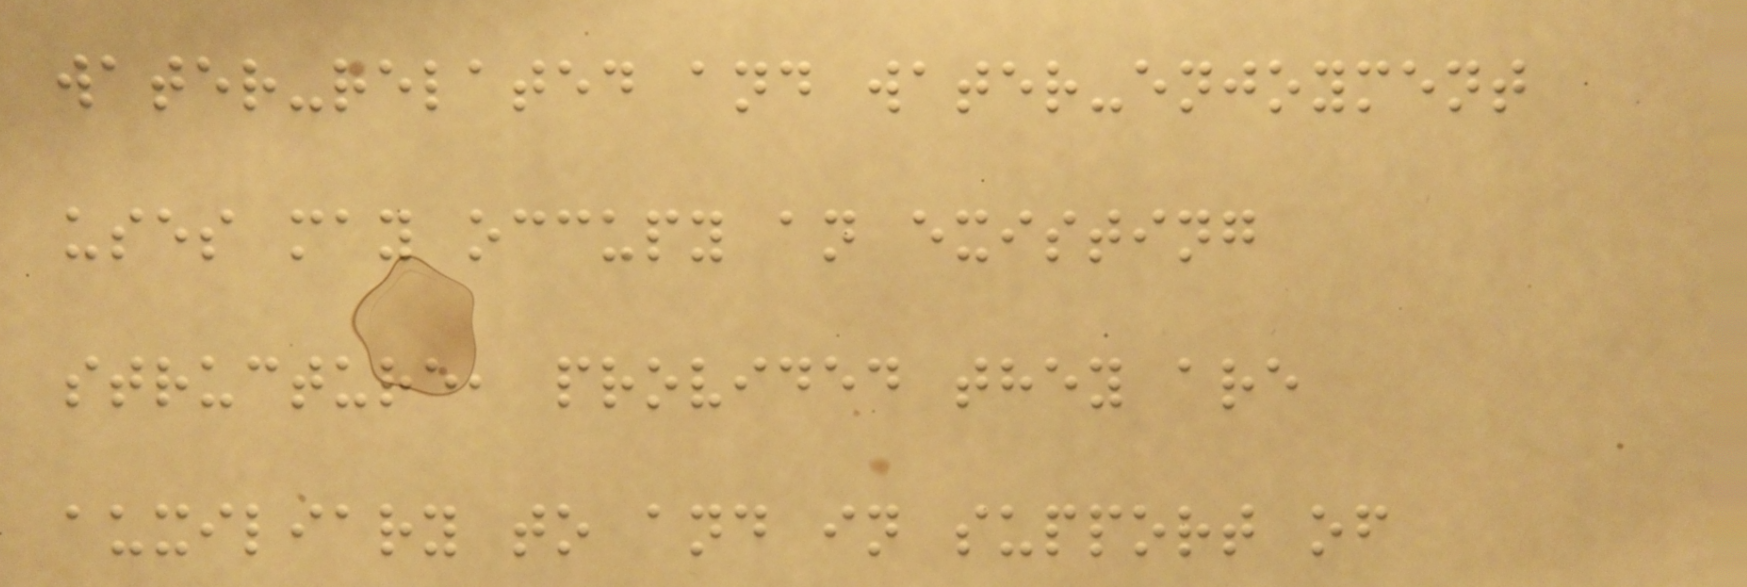water-related and water-enjoyment
uses may occupy an existing
structure, provided they are
auxiliary to and in support of
